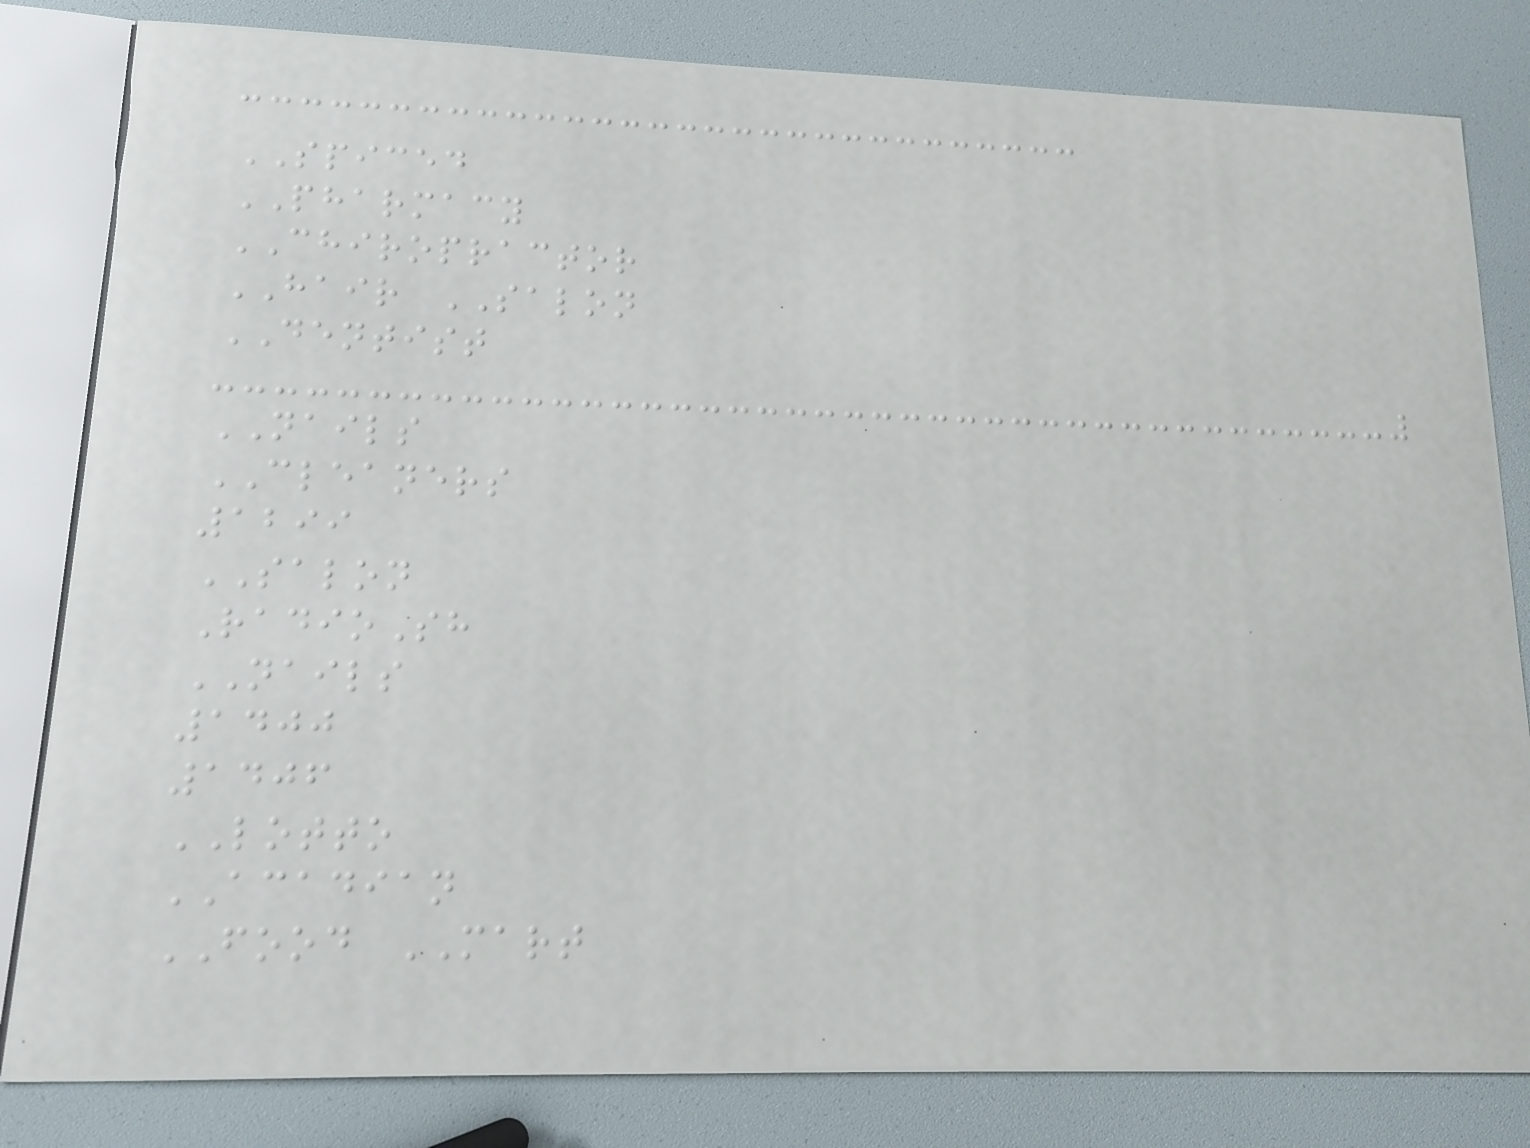SPICED
PHARMACY
CHIROPRACTOR
HAIR SALON
DENTIST
NAILS
CLEANERS
1299
SALON
RadioSh
NAILS
1400
1406
LOTTO
ACADIAN
FOOD MART
